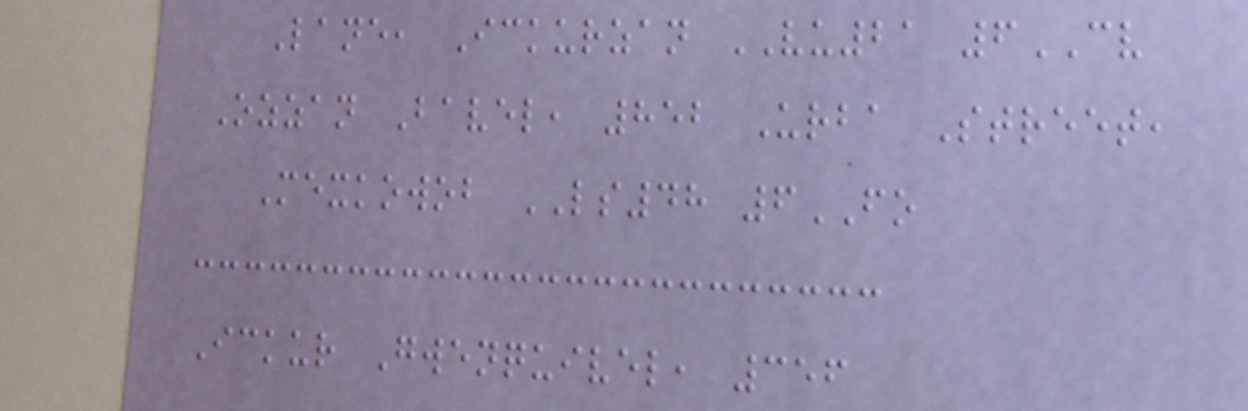Lane, Ickurzan VU21 6CV
Ozzan Bavel, 852 Urba Street,
Mexkowob LS48 6FO
Ickur Gwenquivel, 356
